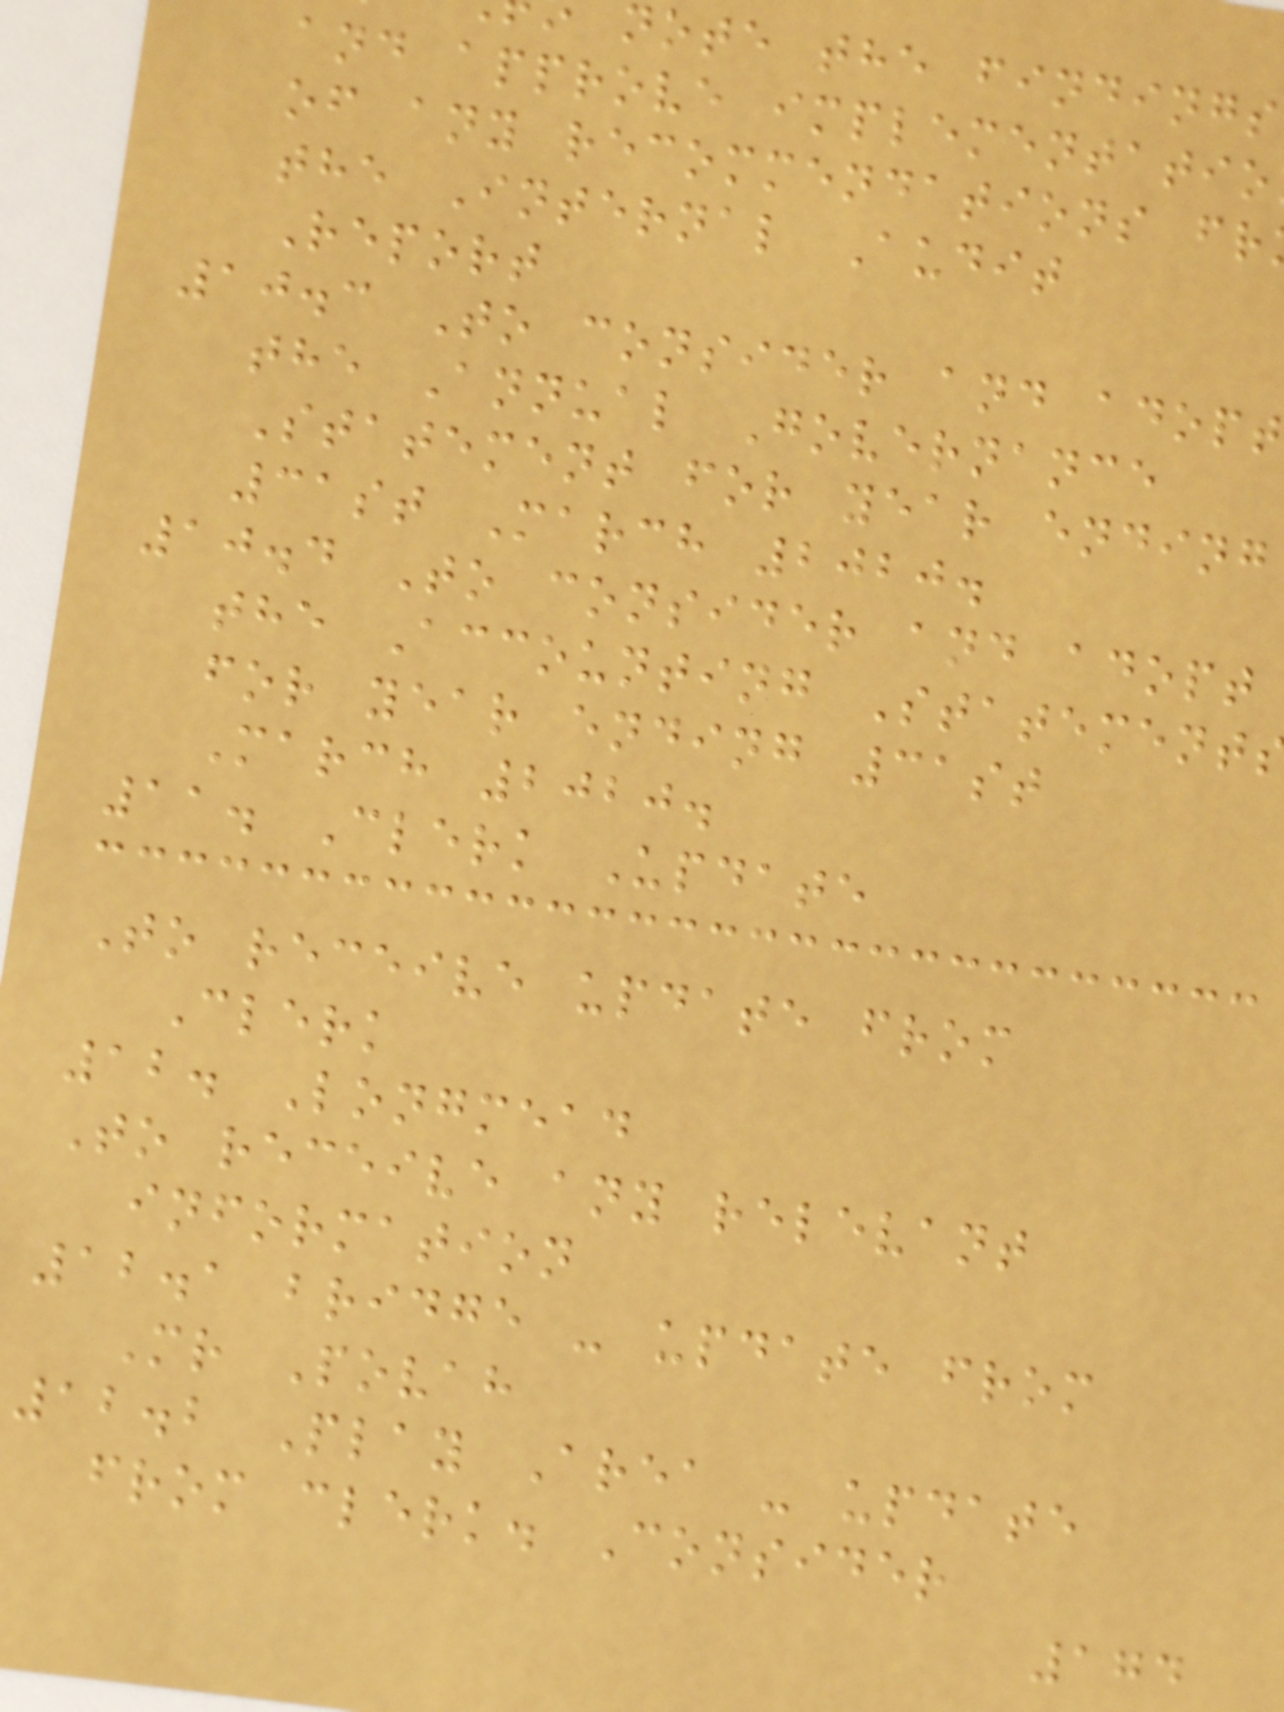note the findings
and approve implementatio
of any recommendations fr
the Internal Audit
Report
10.3 To consider and adopt
the Annual Governance
Statement for year ending
31st March 2020.
10.4 To consider and adopt
the Accounting Statement
for year ending 31st
March 2020.
11. Clerk Update
To receive update from
Clerk
12. Longmead
To receive any relevant
information
12.1 bridge - update from
Mr Povah
12.2 Play Area - update
from clerk. Consider
174
